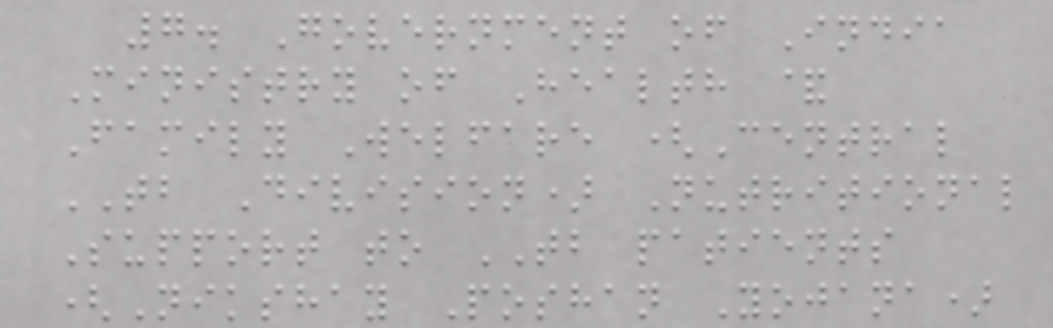7. Government of India
Ministry of Health &
Family Welfare (Central
TB Division) Nutritional
Support to TB patients
(Nikshay Poshan Yojana)
